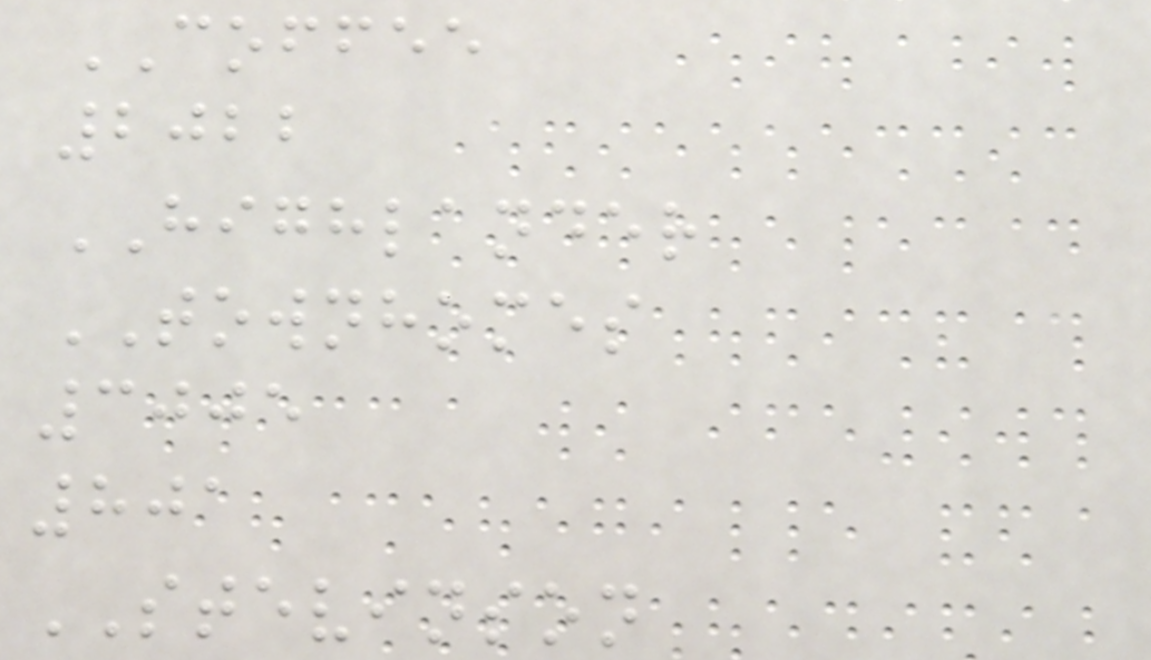COFFEE
2022
HIGHLANDER
TOWNHOMES
3005
801
STEVINSON
